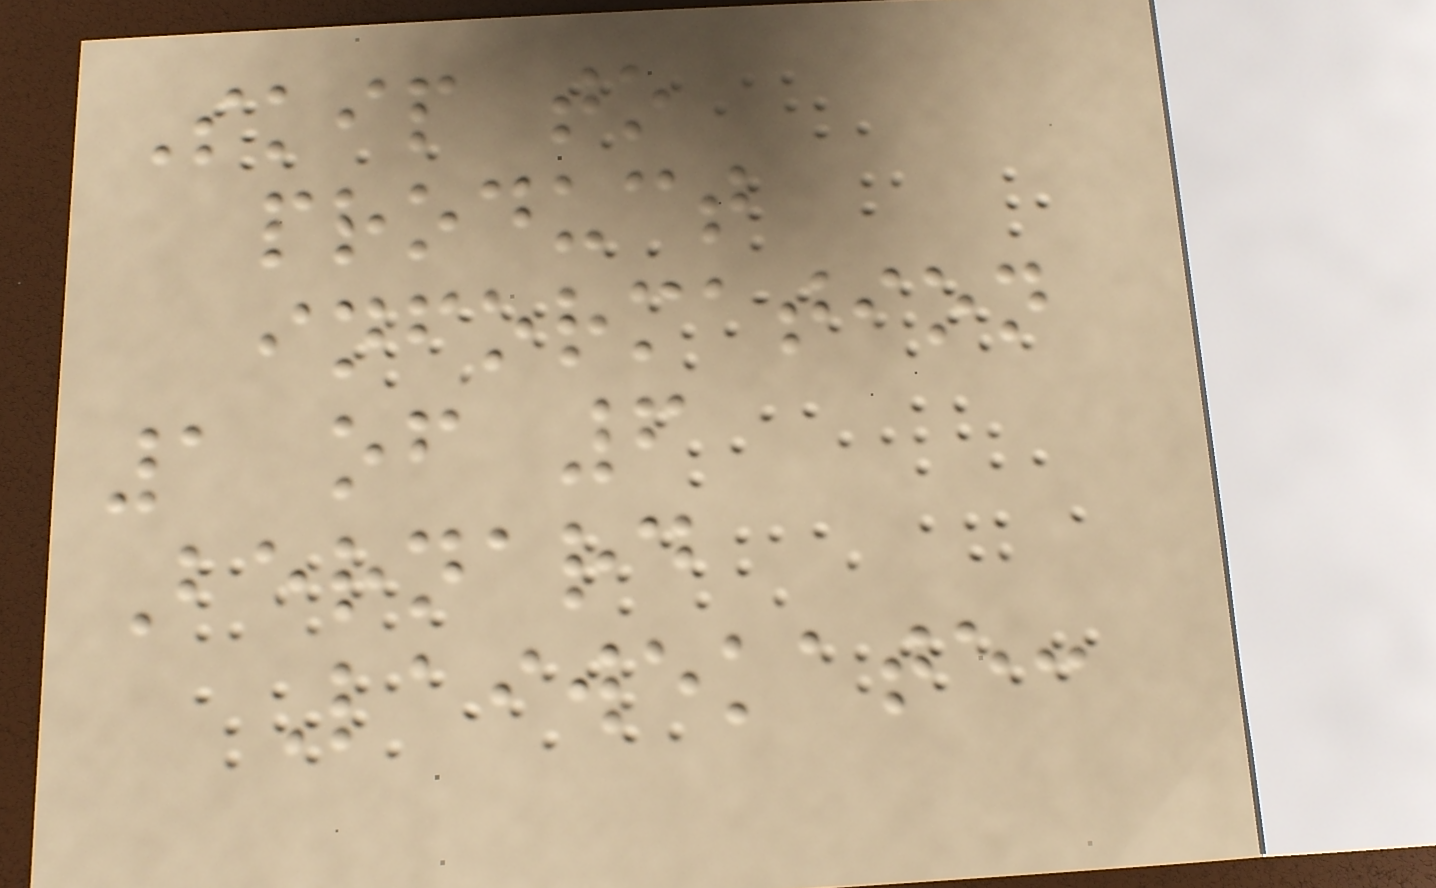Skip to
product
information
1 of 6
Bernard
Laiwekate:
